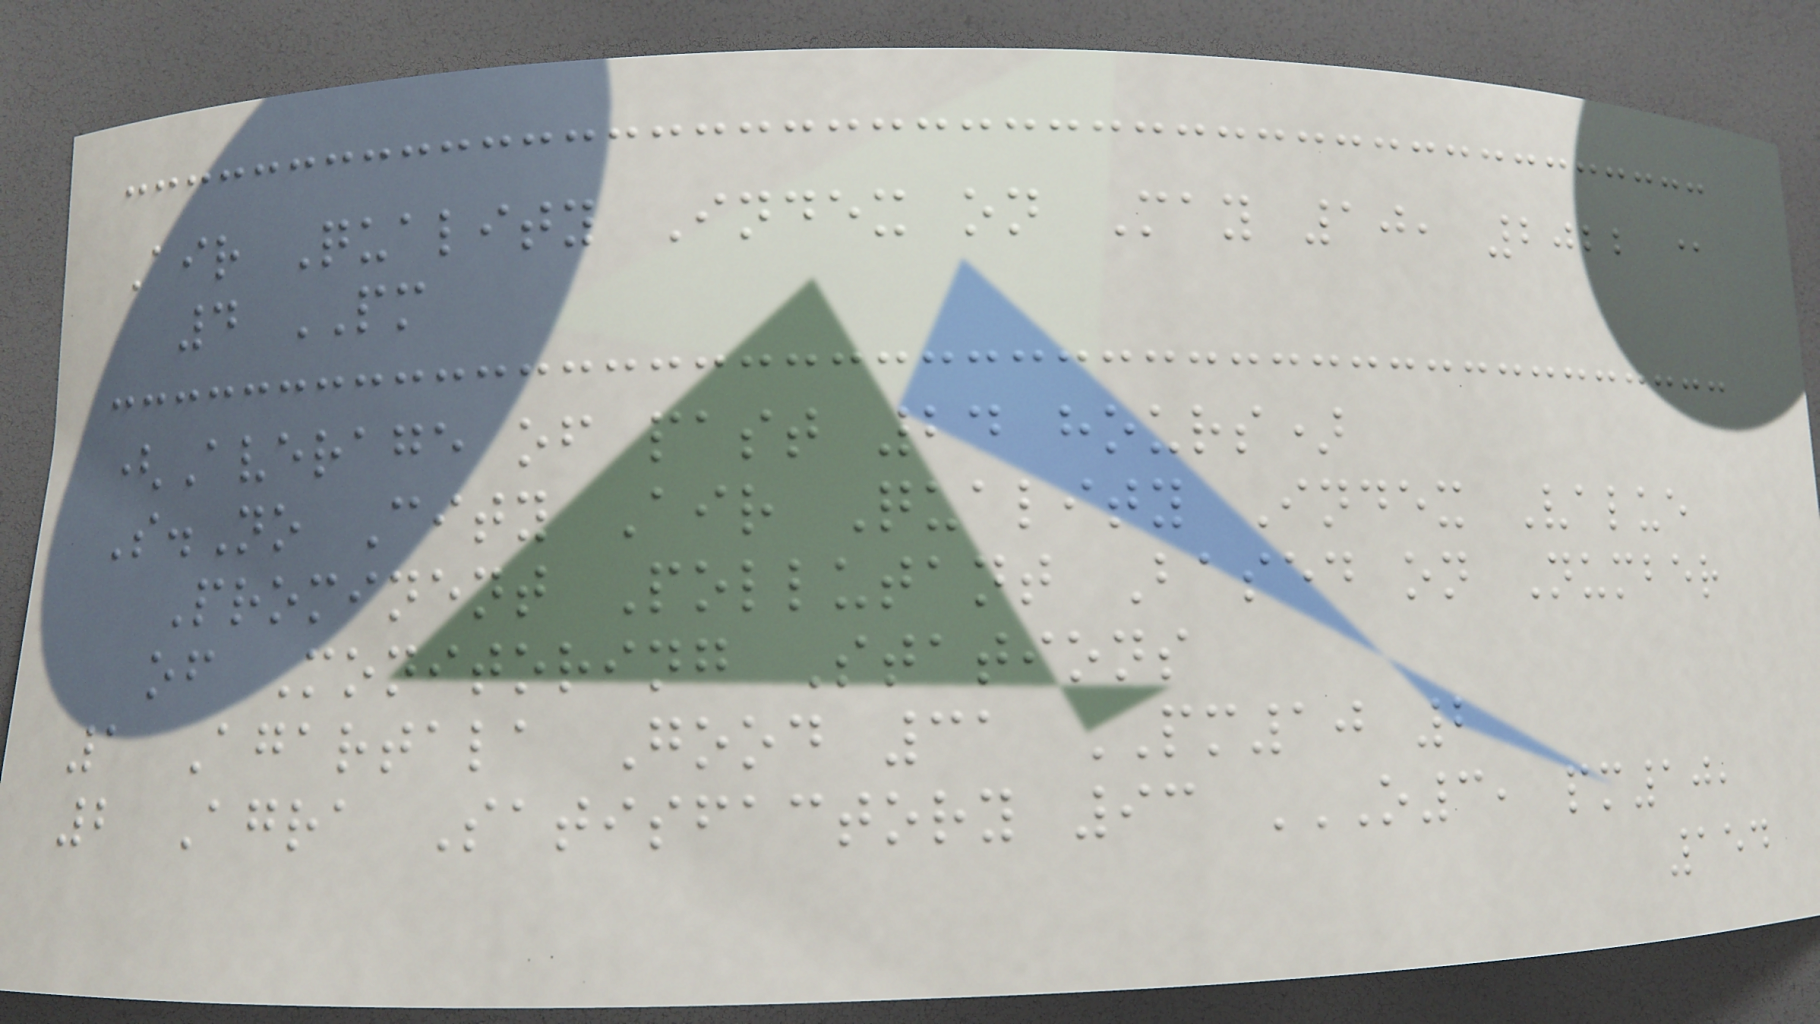Air Quality Index on May 10, 2022 @
4 PM
(Average of past 24 hours)
S.No City Air Quality Index Value
Prominent Pollutant Based on Number
of Monitoring Stations
1 Agartala Good 31 PM10 2
2 Agra Satisfactory 93 O3, PM10,
154
